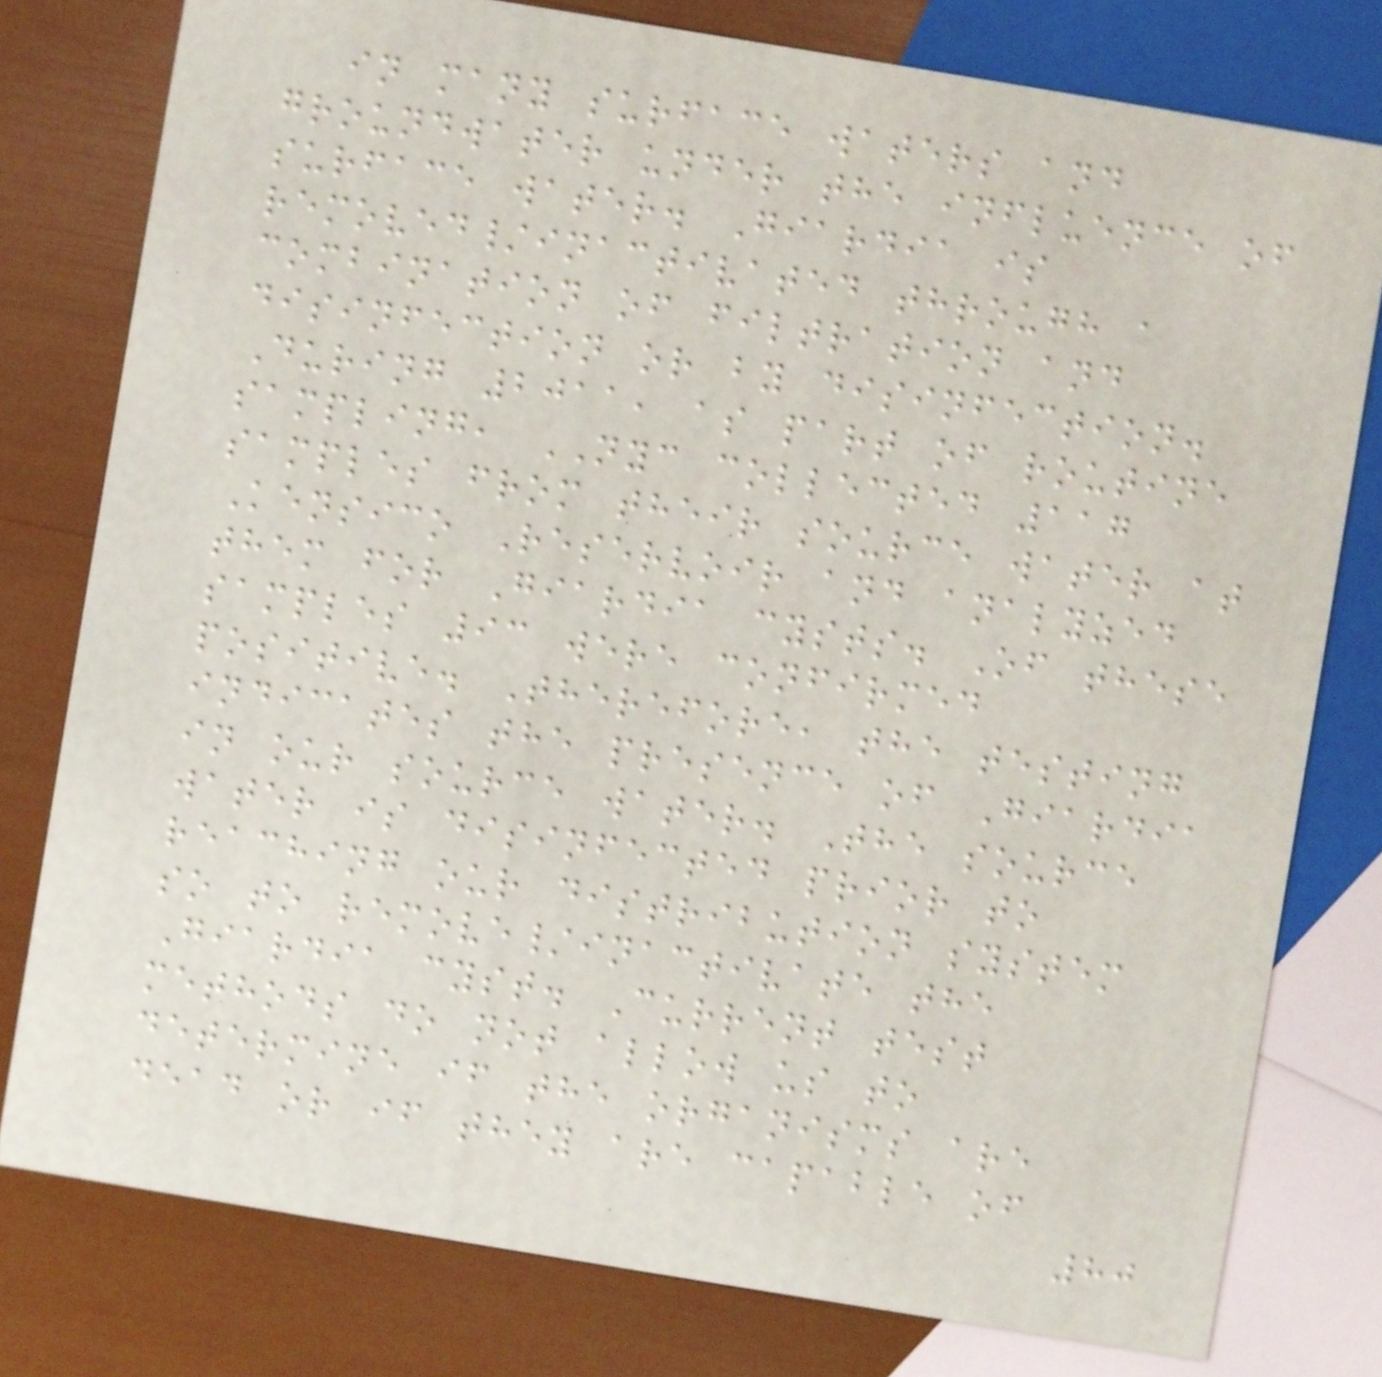in many surface waters and
groundwater under the influence of
surface water. Giardia is
removed/inactivated through a
combination of filtration and
disinfection or by disinfection.
During 2011, as part of routine
sampling, NYC collected 117
samples from their source water at
Kensico Reservoir and analyzed
them for Giardia cysts. Of these
samples 93 were confirmed
positive. Therefore, the testing
indicates the presence of Giardia
in our source water. The source
water is disinfected prior to
reaching our distribution system
so to remove/inactivate the
Giardia cyst. Current test
methods do not allow us to
determine if the organisms are
dead or if they are capable of
80
